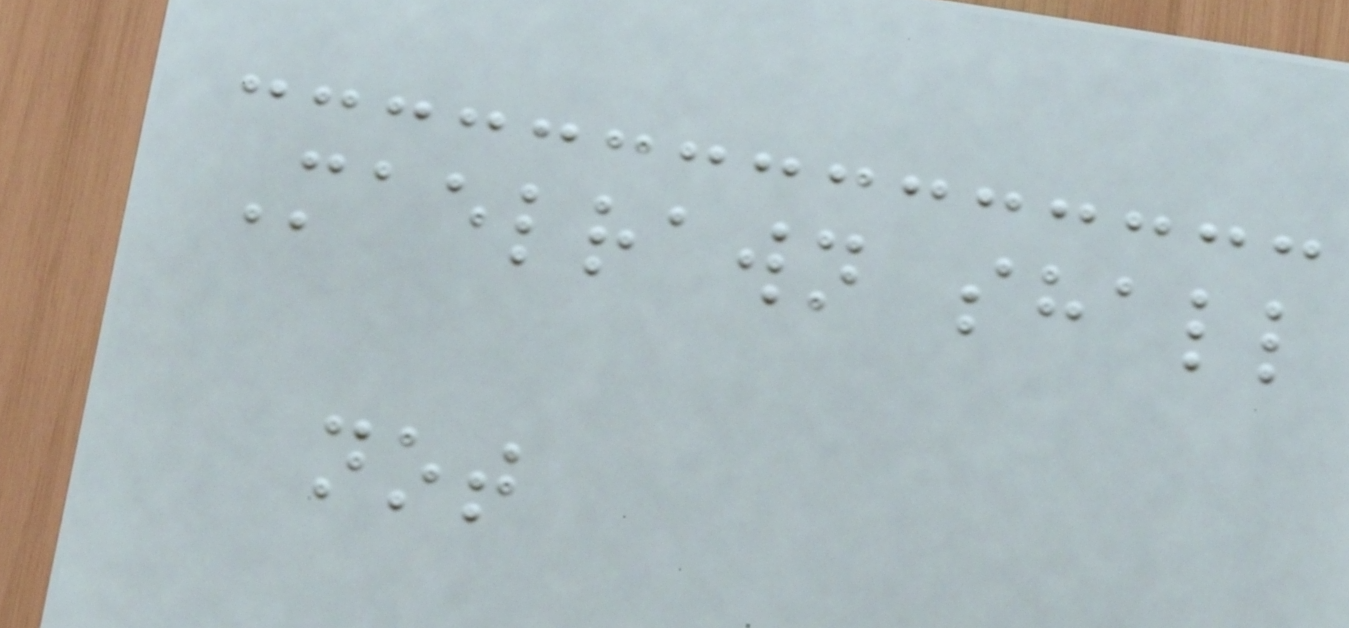Maelrawn shall
not
